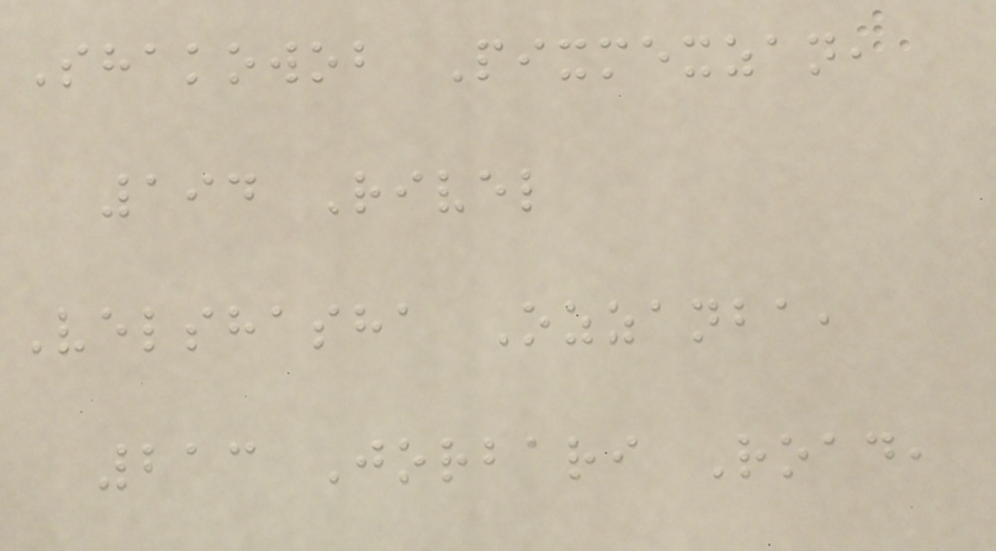Shakowob Pixmexzan,
194 Rivel
Velshasha Ozzanba,
213 Jorbari Road,
